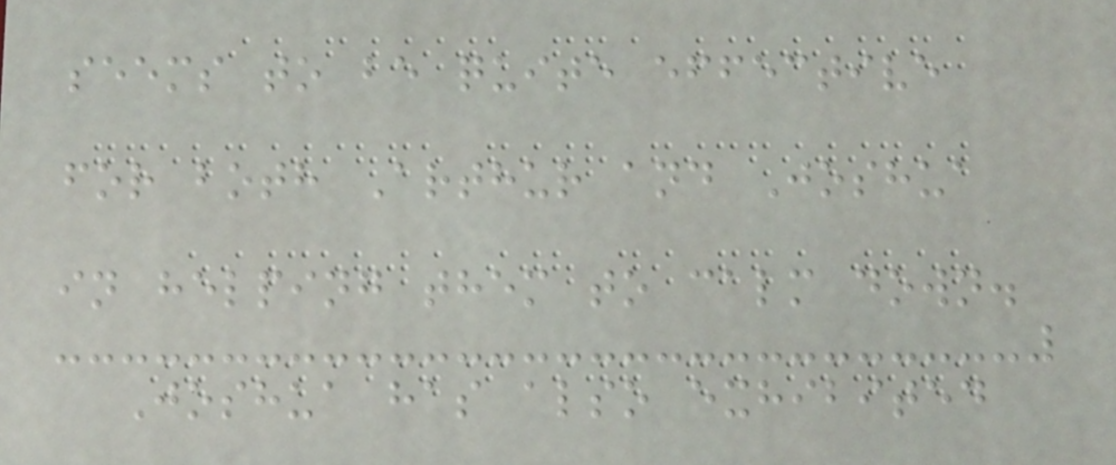seems to be quite effective
for both Arthur and Joshua
in helping them to calm down.
Joshua has also exhibited
